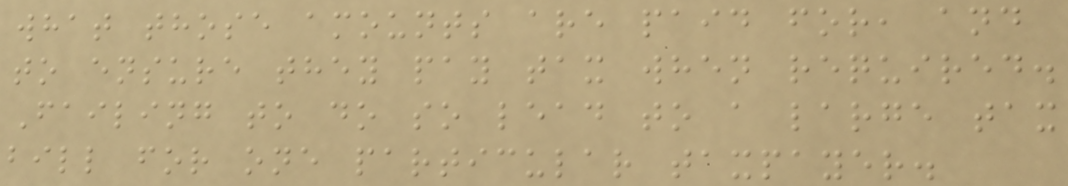what those amounts are paid for, and
to ensure they pay tax when required.
Failing to do so lead to a large tax
bill for one particular taxpayer.
